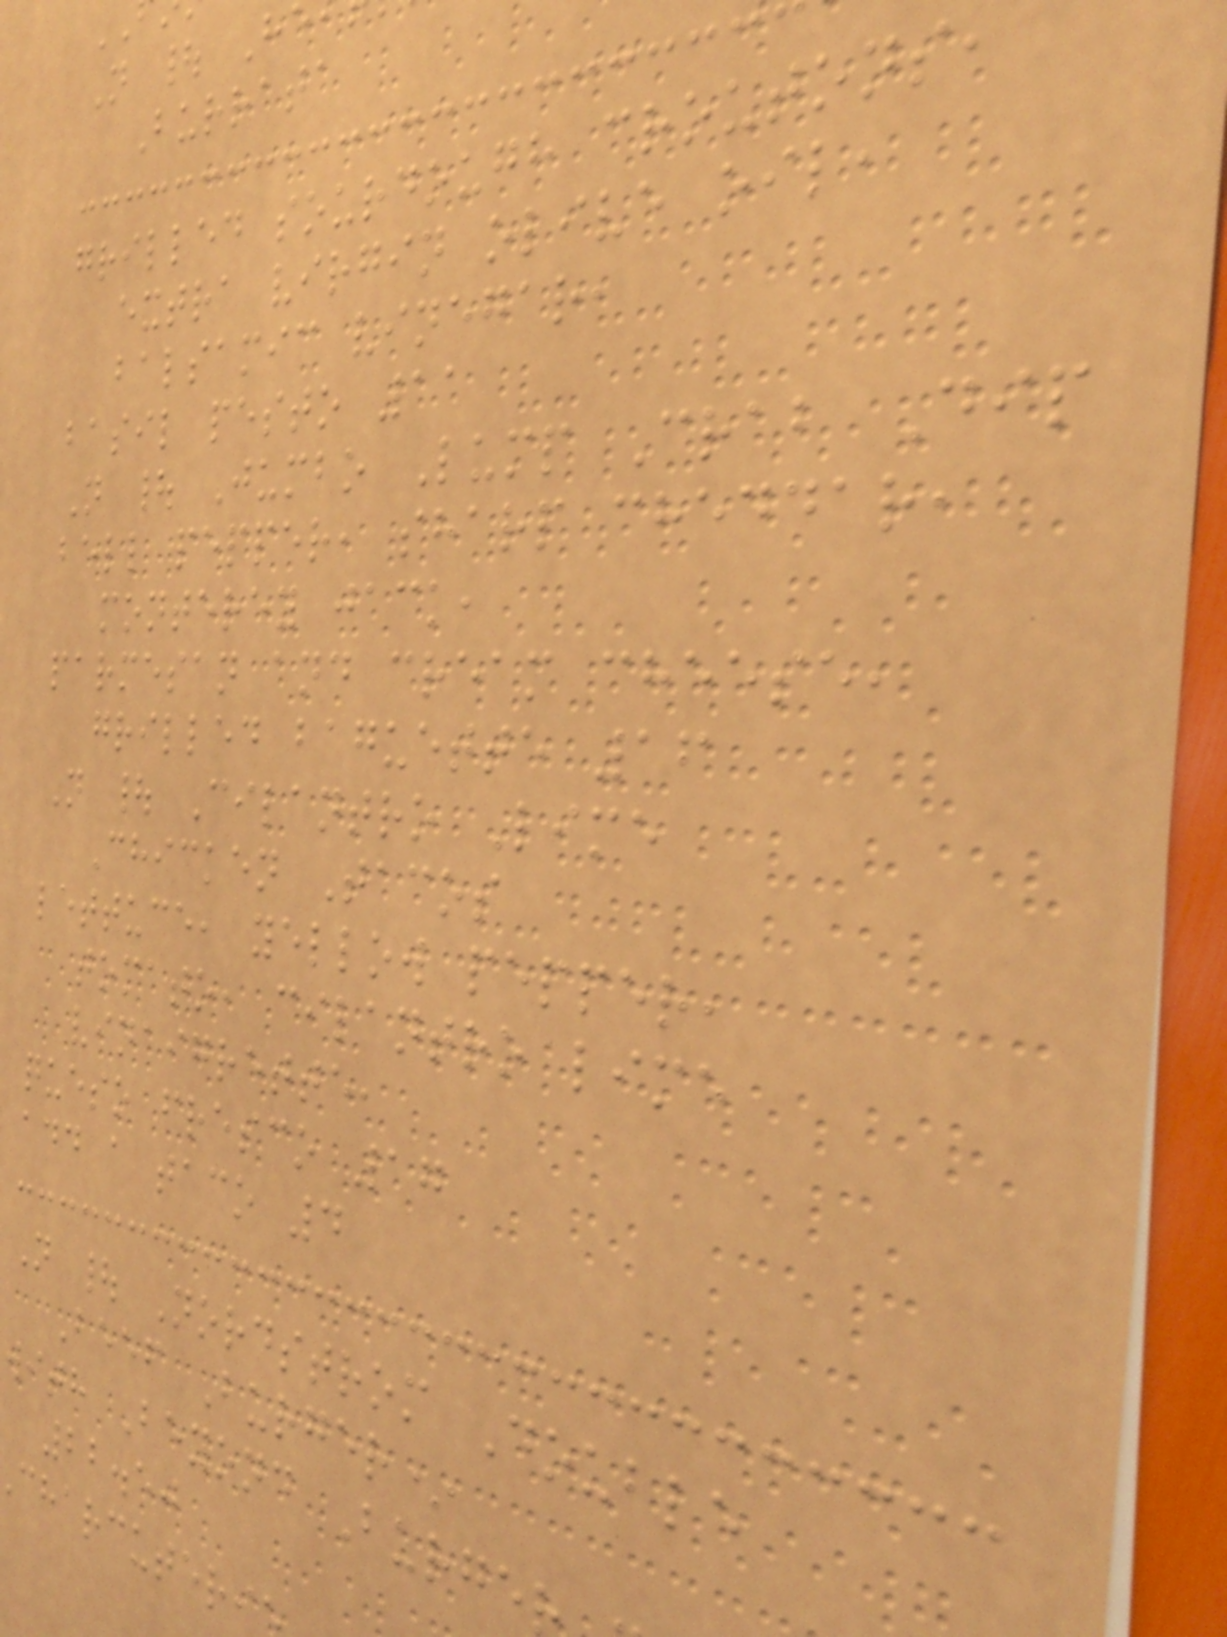N | H
Burrata
grilled sourdough croutons,
extra virgin olive oil,
balsamic vinegar,
basil pesto 11
N | Jumbo Lump Crab Dip
bell pepper, sharp cheddar,
monterey jack,
parmesan and cream cheese,
grilled baguette 16
N | Cilantro Lime
Chicken Tacos
lettuce, yellow pepper,
tomato, cilantro lime
vinaigrette,
queso fresco 17
add a taco 4
N | Nordstrom Double
Beef Burger*
with Beyond Burge
22.50
